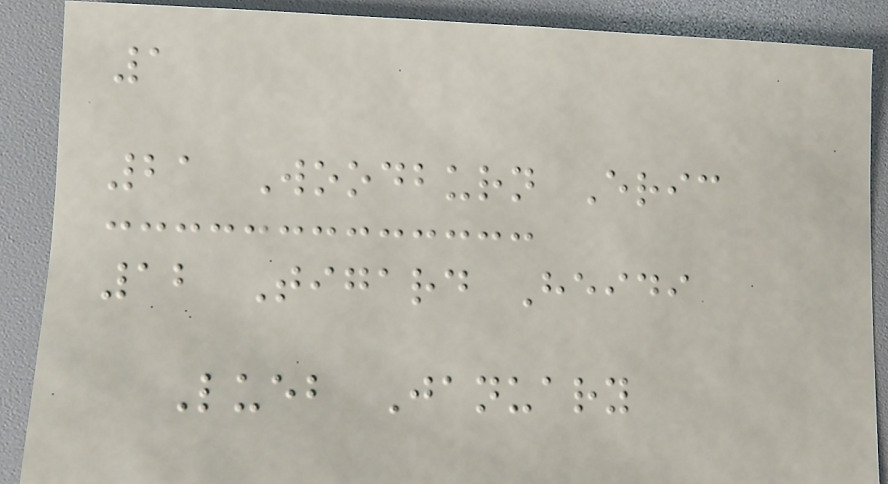1
21 Woodburn Eric
12 Tigard Heidi
Lueb January
